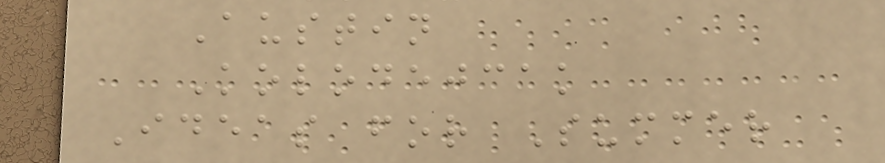Austin
Kolodejcak
Ideas for Summer
